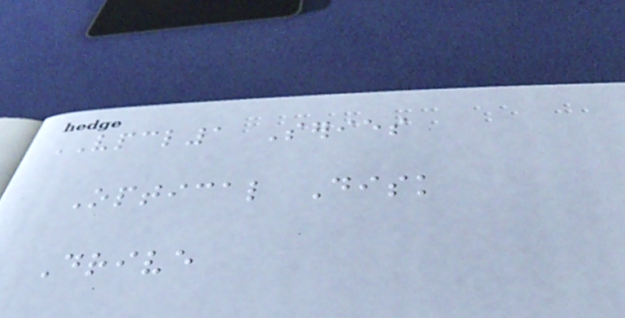VPCL1 Series
Optical Disk
Drive
